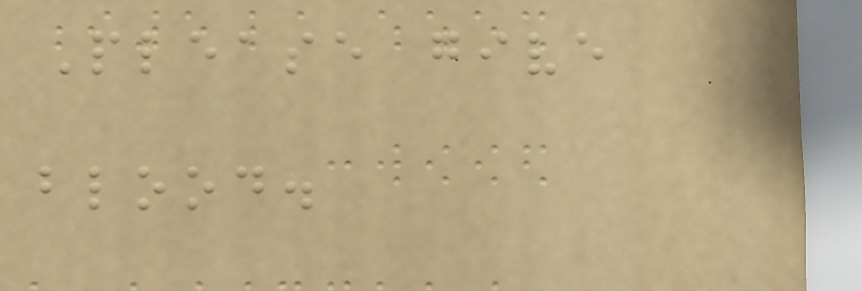Please give
blood.
